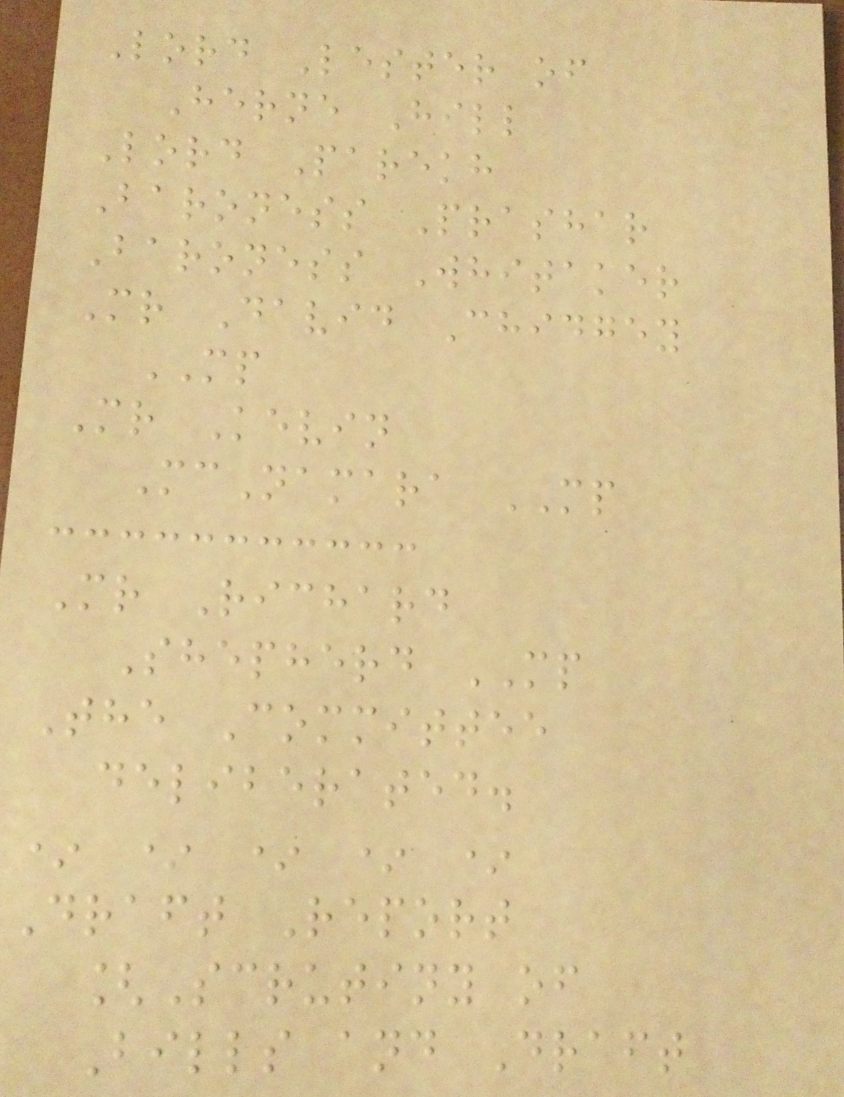Lord Lester of
Herne Hill
Lord Parekh
Baroness Prashar
Baroness Whitaker
Mr David Chidgey
MP
Mr Kevin
McNamara MP
Mr Richard
Shepherd MP
The Committee
deliberated.
* * * * *
Draft Report
[Scrutiny of
Bills and Draft
